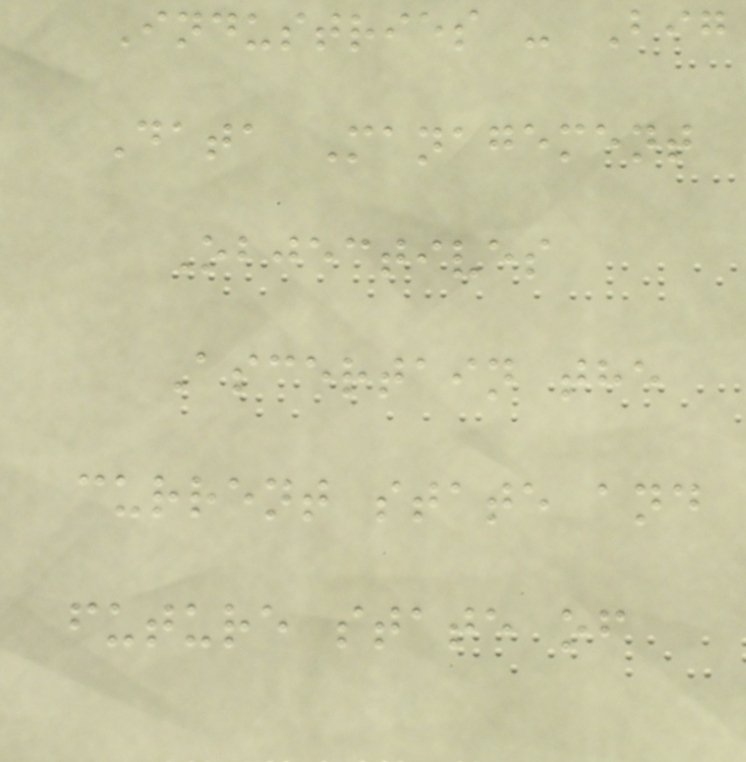Industries - Big
Data Management
Objectives
Ascertain the
current state and
future state of
